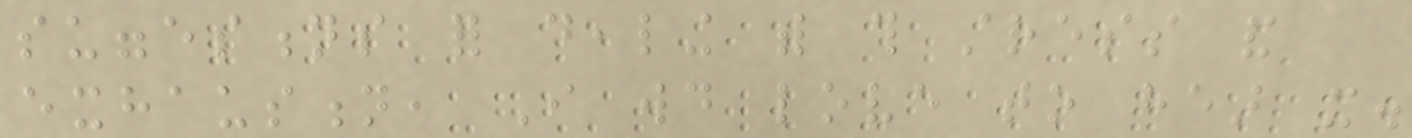suggestions for dealing with this stress and
exhaustion, I would love to hear it.
